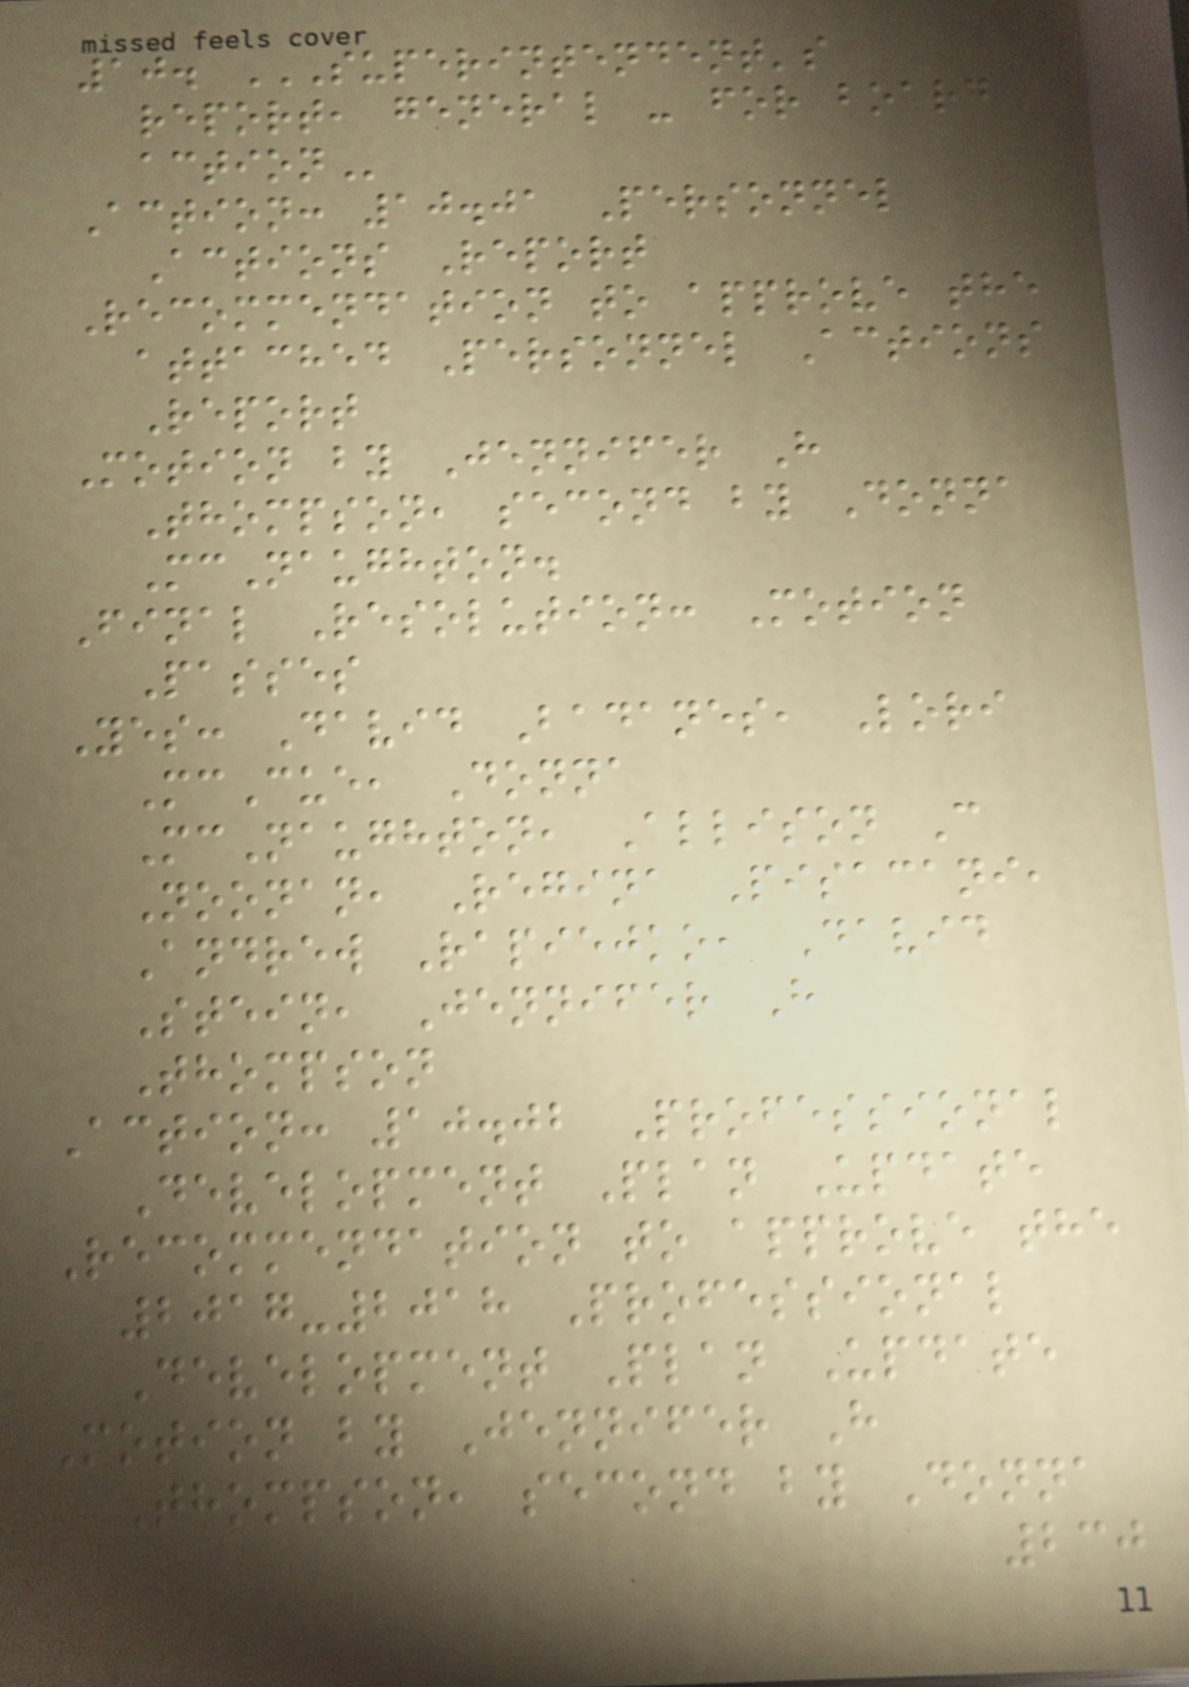10. SUPERINTENDENT'S
REPORT, GENERAL - FOR BOARD
ACTION
Action: 10.01 Personnel
Actions Report
Recommendation to approve the
attached Personnel Actions
Report
Motion by Jennifer H
Thompson, second by Donna
McNaughton.
Final Resolution: Motion
Passes
Yes: David Badanes, Lori
McCue, Donna
McNaughton, Allison C
Noonan, Regina Pisacani,
Andrew Rapiejko, David
Stein, Jennifer H
Thompson
Action: 10.02 Professional
Development Plan Update
Recommendation to approve the
2017-2018 Professional
Development Plan Update
Motion by Jennifer H
Thompson, second by Donna
230
